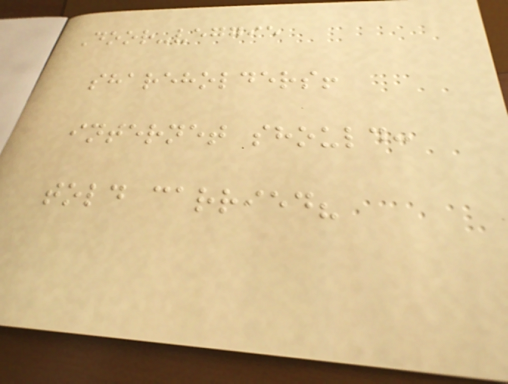Door-veggie
shareholders!
internet should:
told carried?
